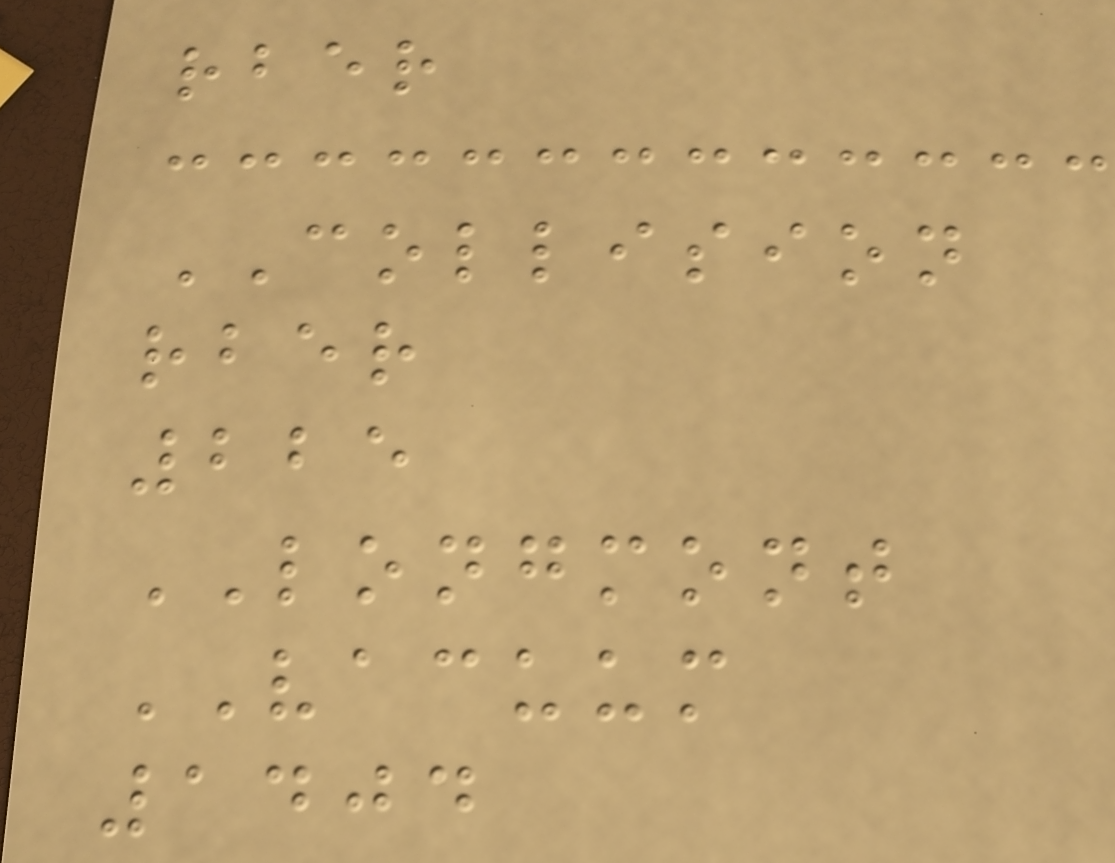rber
COLLISION
rber
225
LONGMONT
VACUUM
1404
